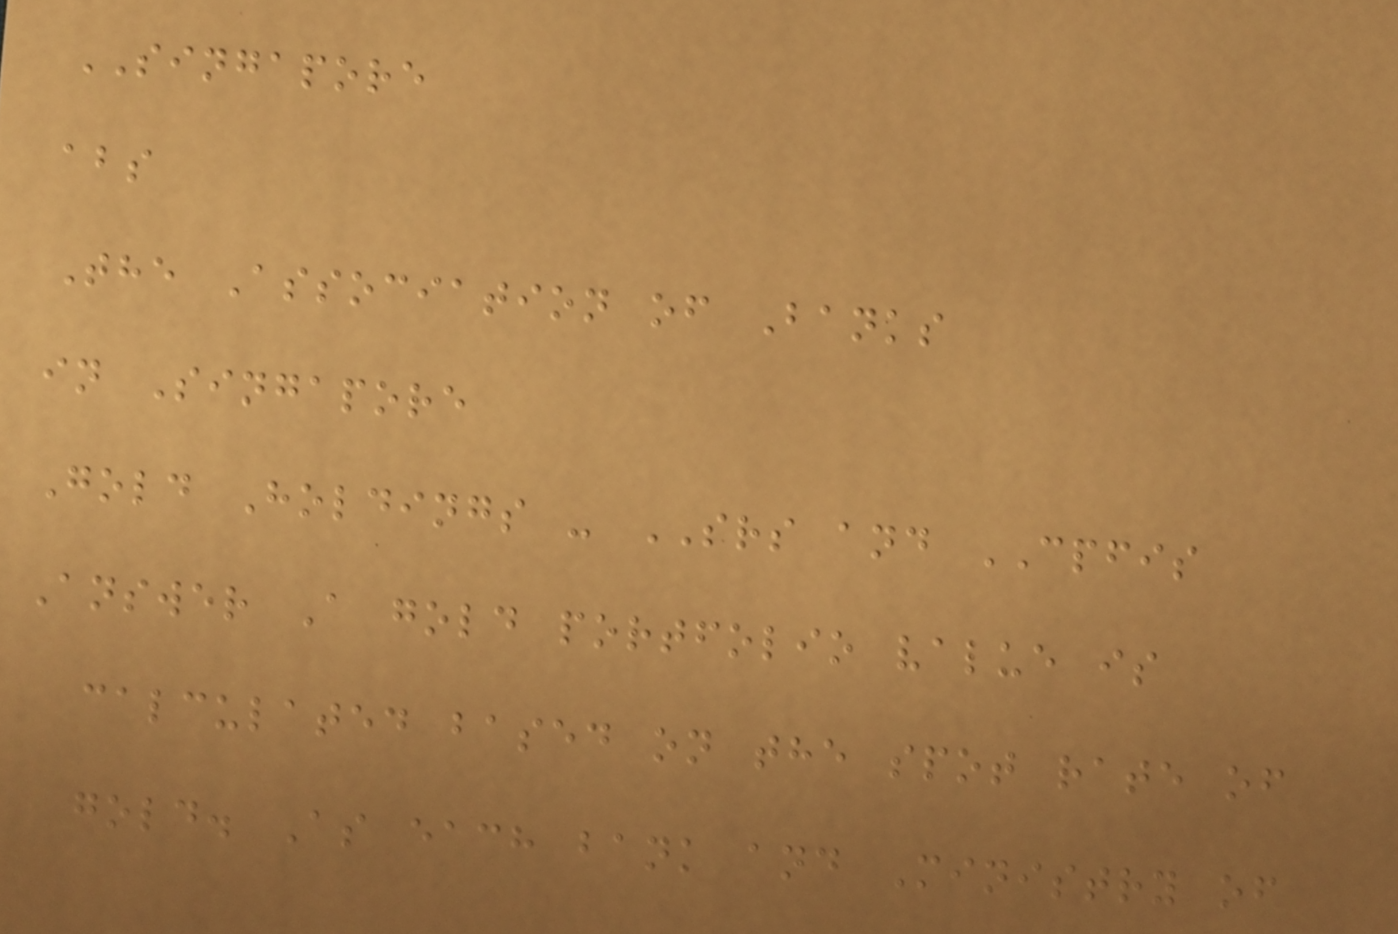SINGAPORE
abs
The Association of Banks
in Singapore
Gold Holdings - SRS and CPFIS
Answer A gold portfolio value is
calculated based on the spot rate of
gold. As each bank and Ministry of
